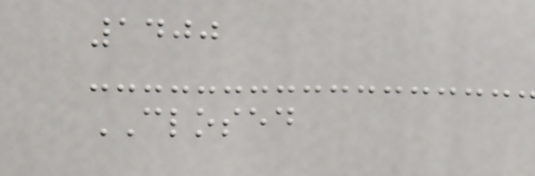1400
CLOSED
